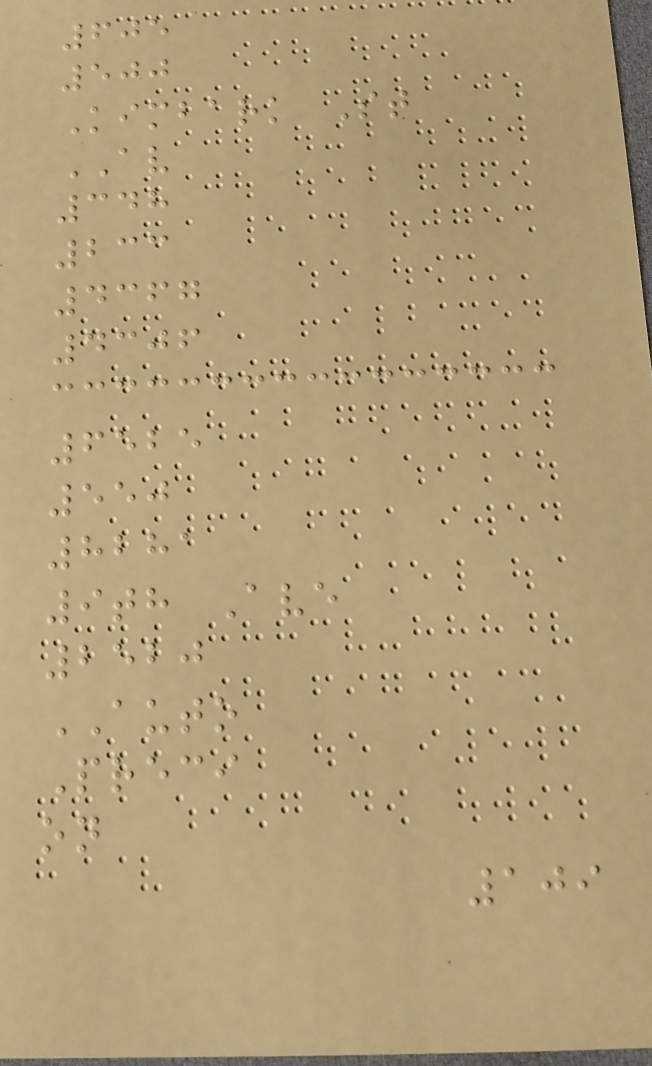605
500
Kimbark St
AV
348
233
4367
4306
6525
550
8281
9th Ave
2520
AUTO
Preci
on
109
